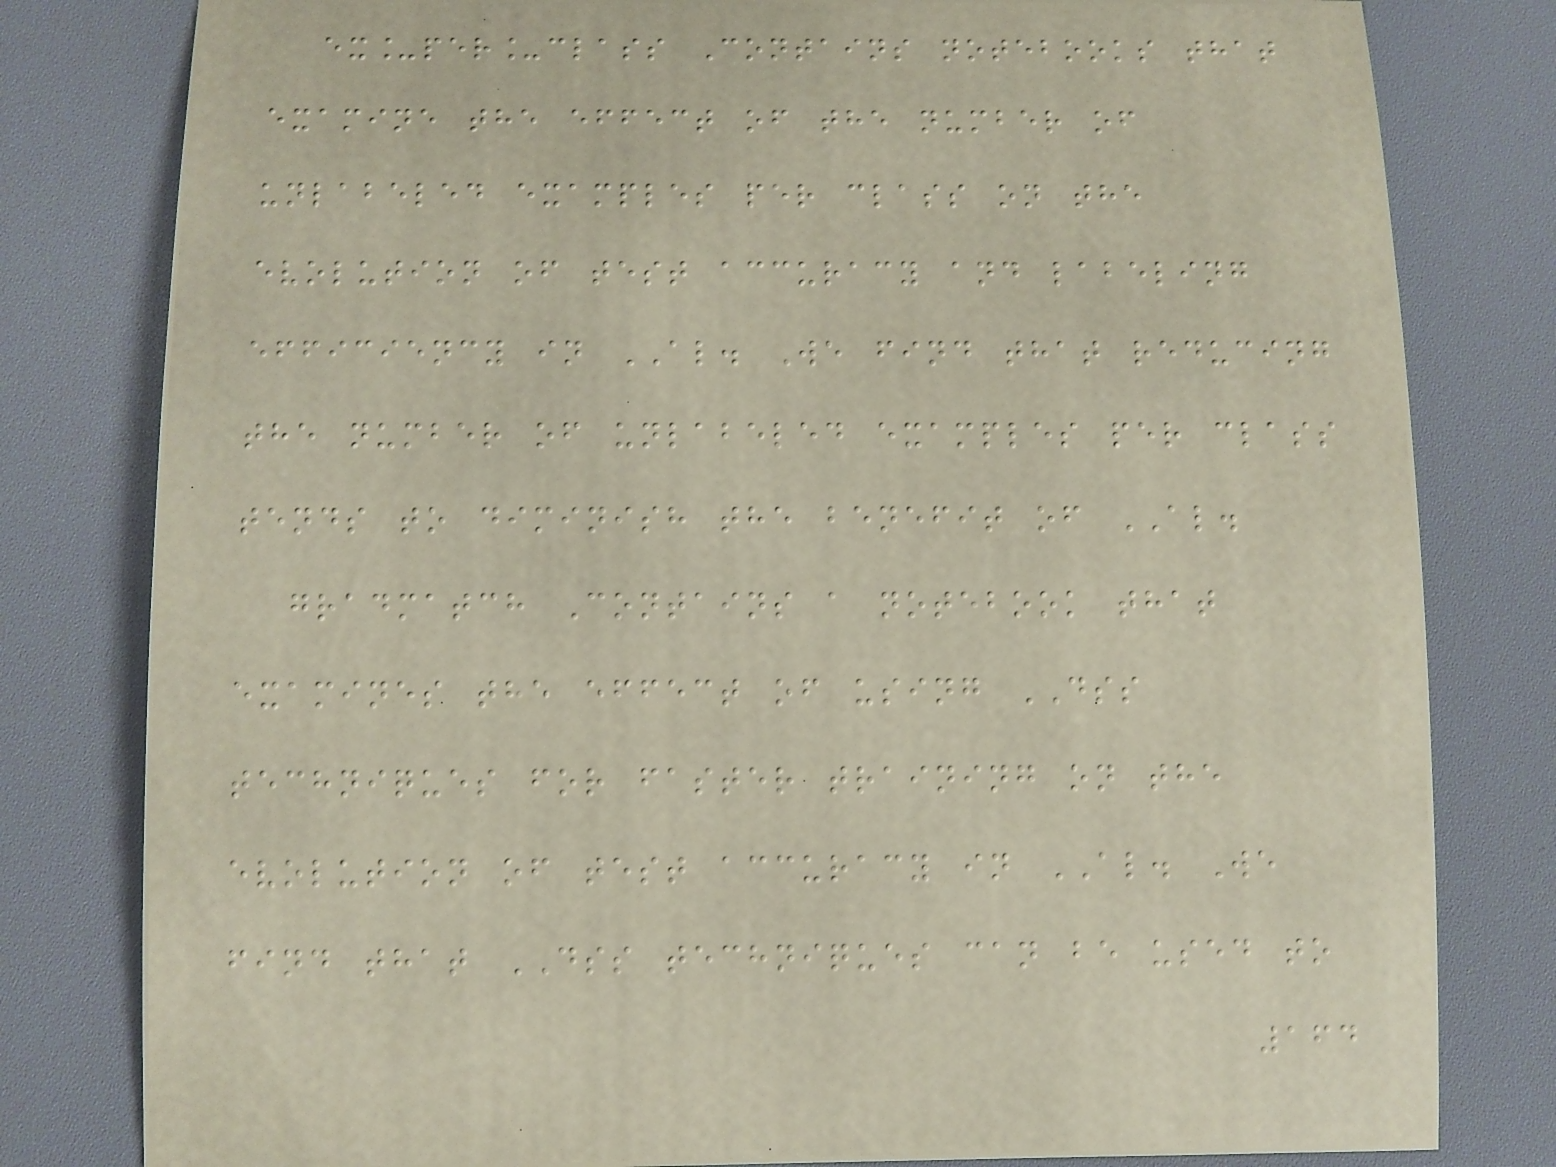ex_per_class Contains notebooks that
examine the effect of the number of
unlabeled examples per class on the
evolution of test accuracy and labeling
efficiency in AL. We find that reducing
the number of unlabeled examples per class
tends to diminish the benefit of AL.
gradmatch Contains a notebook that
examines the effect of using DSS
techniques for faster training on the
evolution of test accuracy in AL. We
find that DSS techniques can be used to
164
